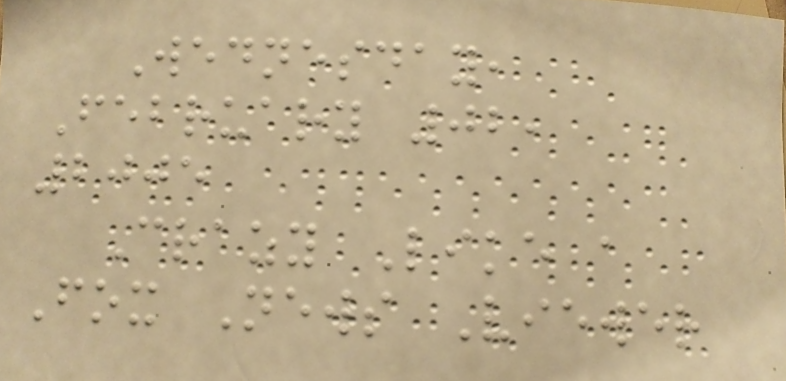Wednesday,
February 02,
2005
Crazy Like a
Fox News Viewer
